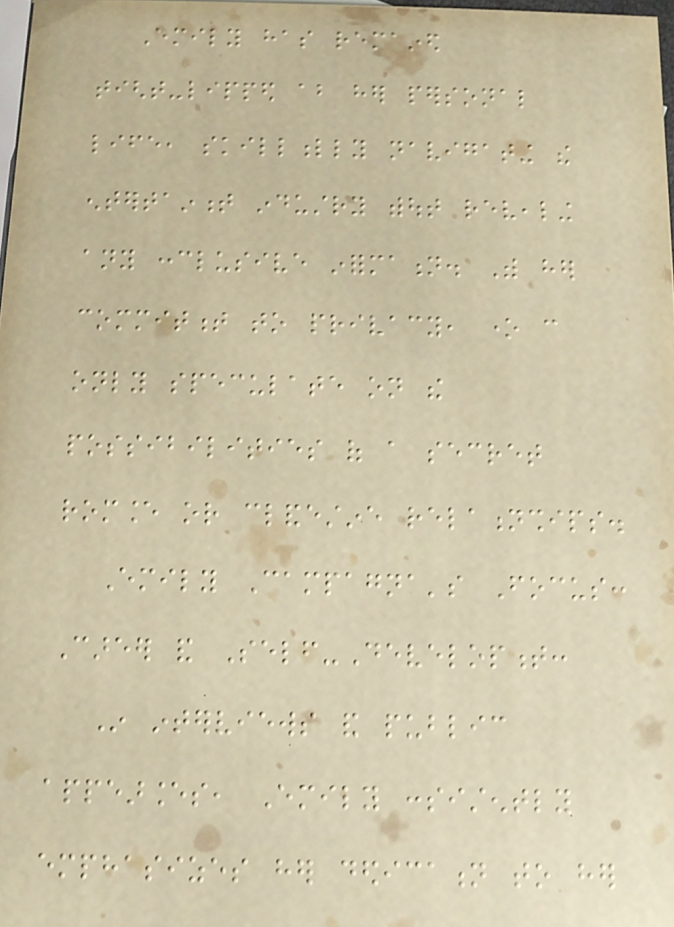Emily has remained
tight-lipped about her personal
life, skillfully navigating the
entertainment industry without revealing
any conclusive information. With her
commitment to privacy, one can
only speculate on the
possibilities of a secret
romance or clandestine relationships.
Emily Campagna's Focus:
Career and Self-Development:
In interviews and public
appearances, Emily consistently
emphasizes her dedication to her
